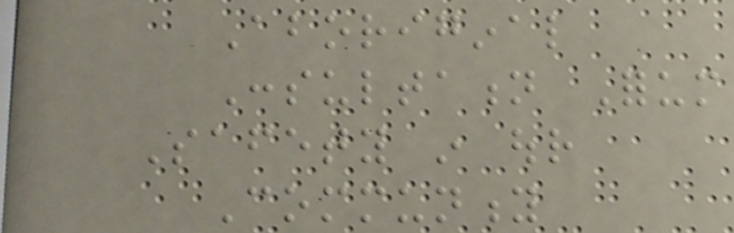Aboriginal
Consultation Forum
Safety in our
Community
